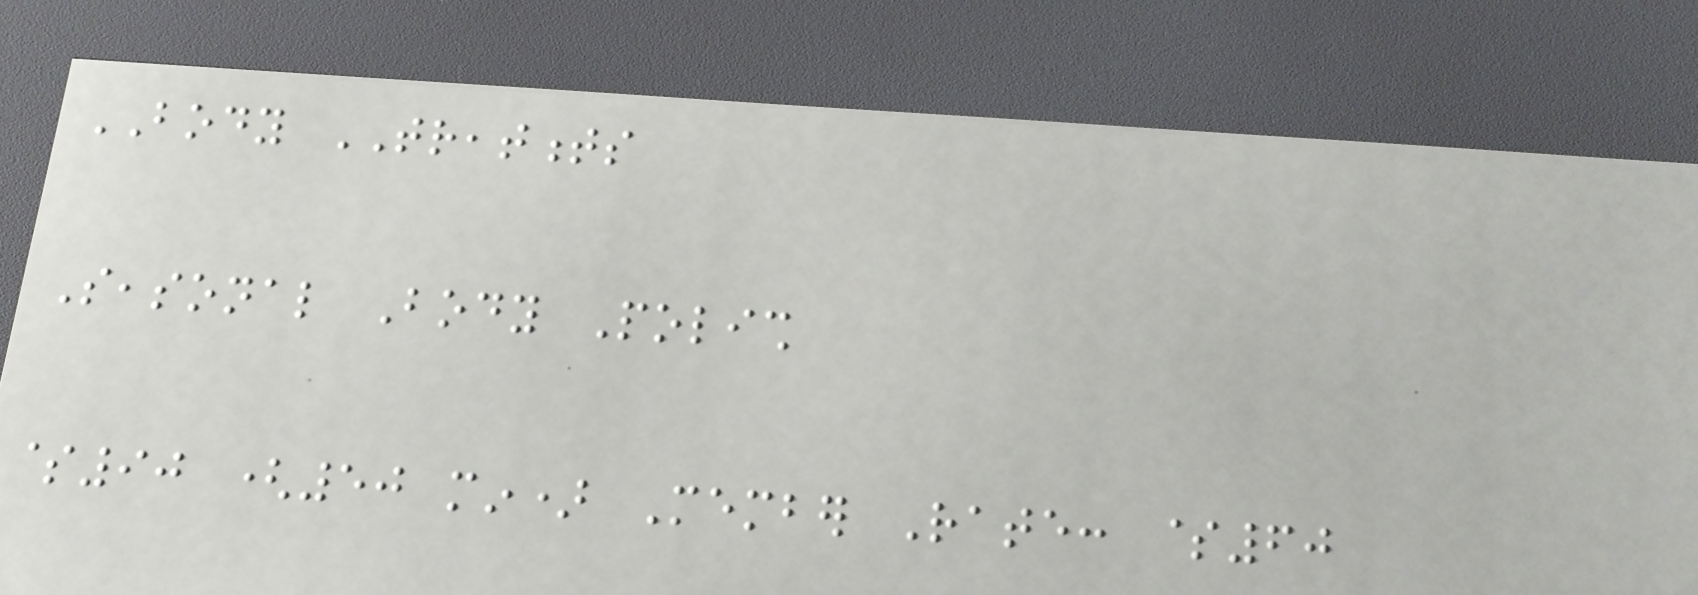BODY TREATMENTS
Seasonal Body Polish
$90 (50 min) Member Rate: $60
